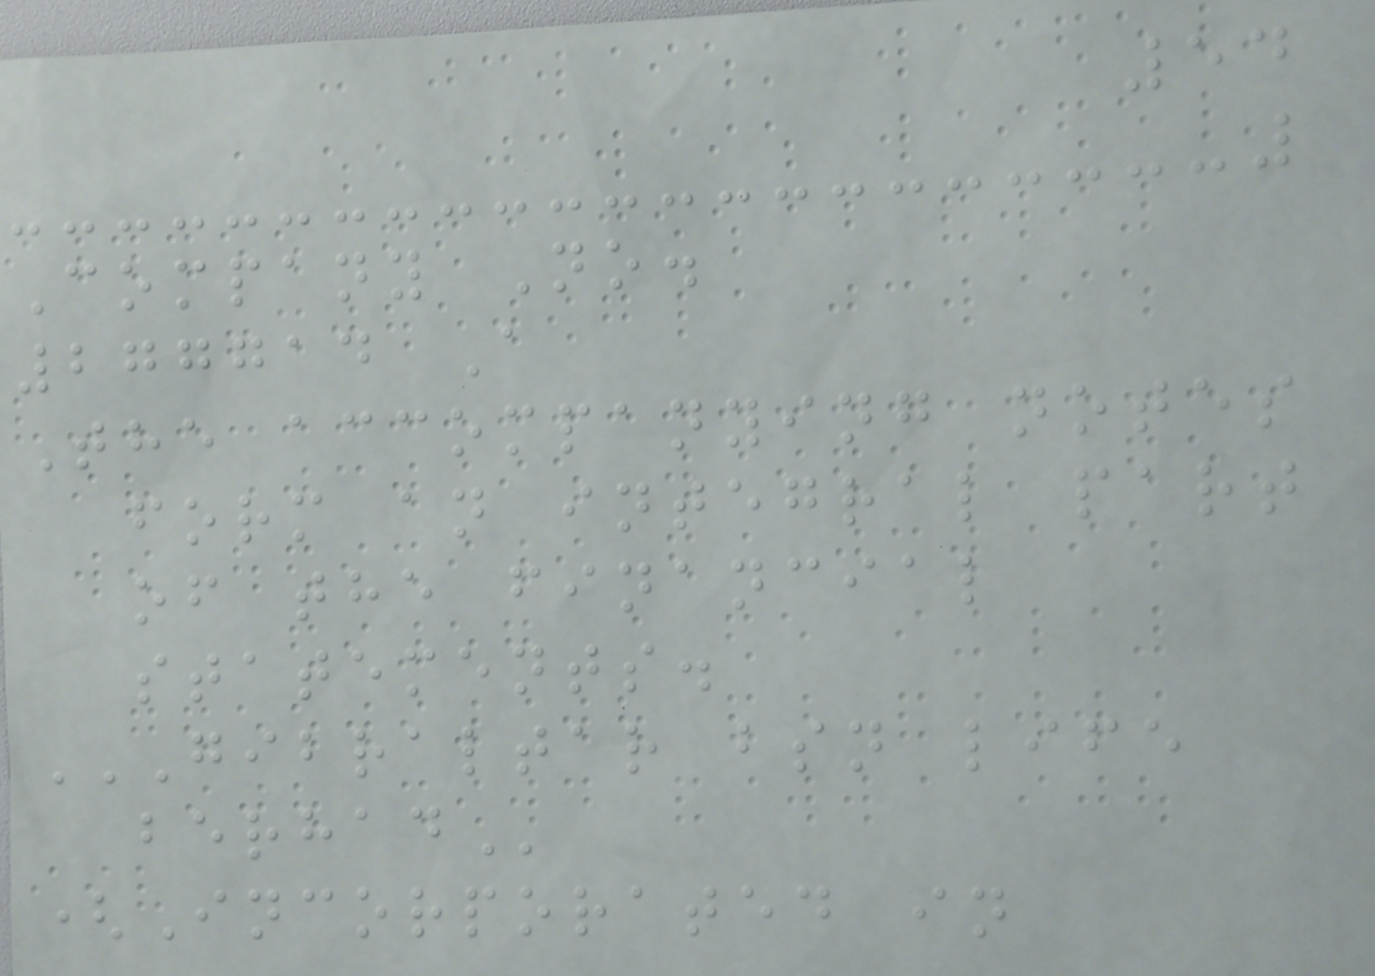54
Company No.
277714 A
The accompanying notes
form an integral part
of the financial
statements.
GIBRALTAR BSN LIFE
BERHAD
(Incorporated in
